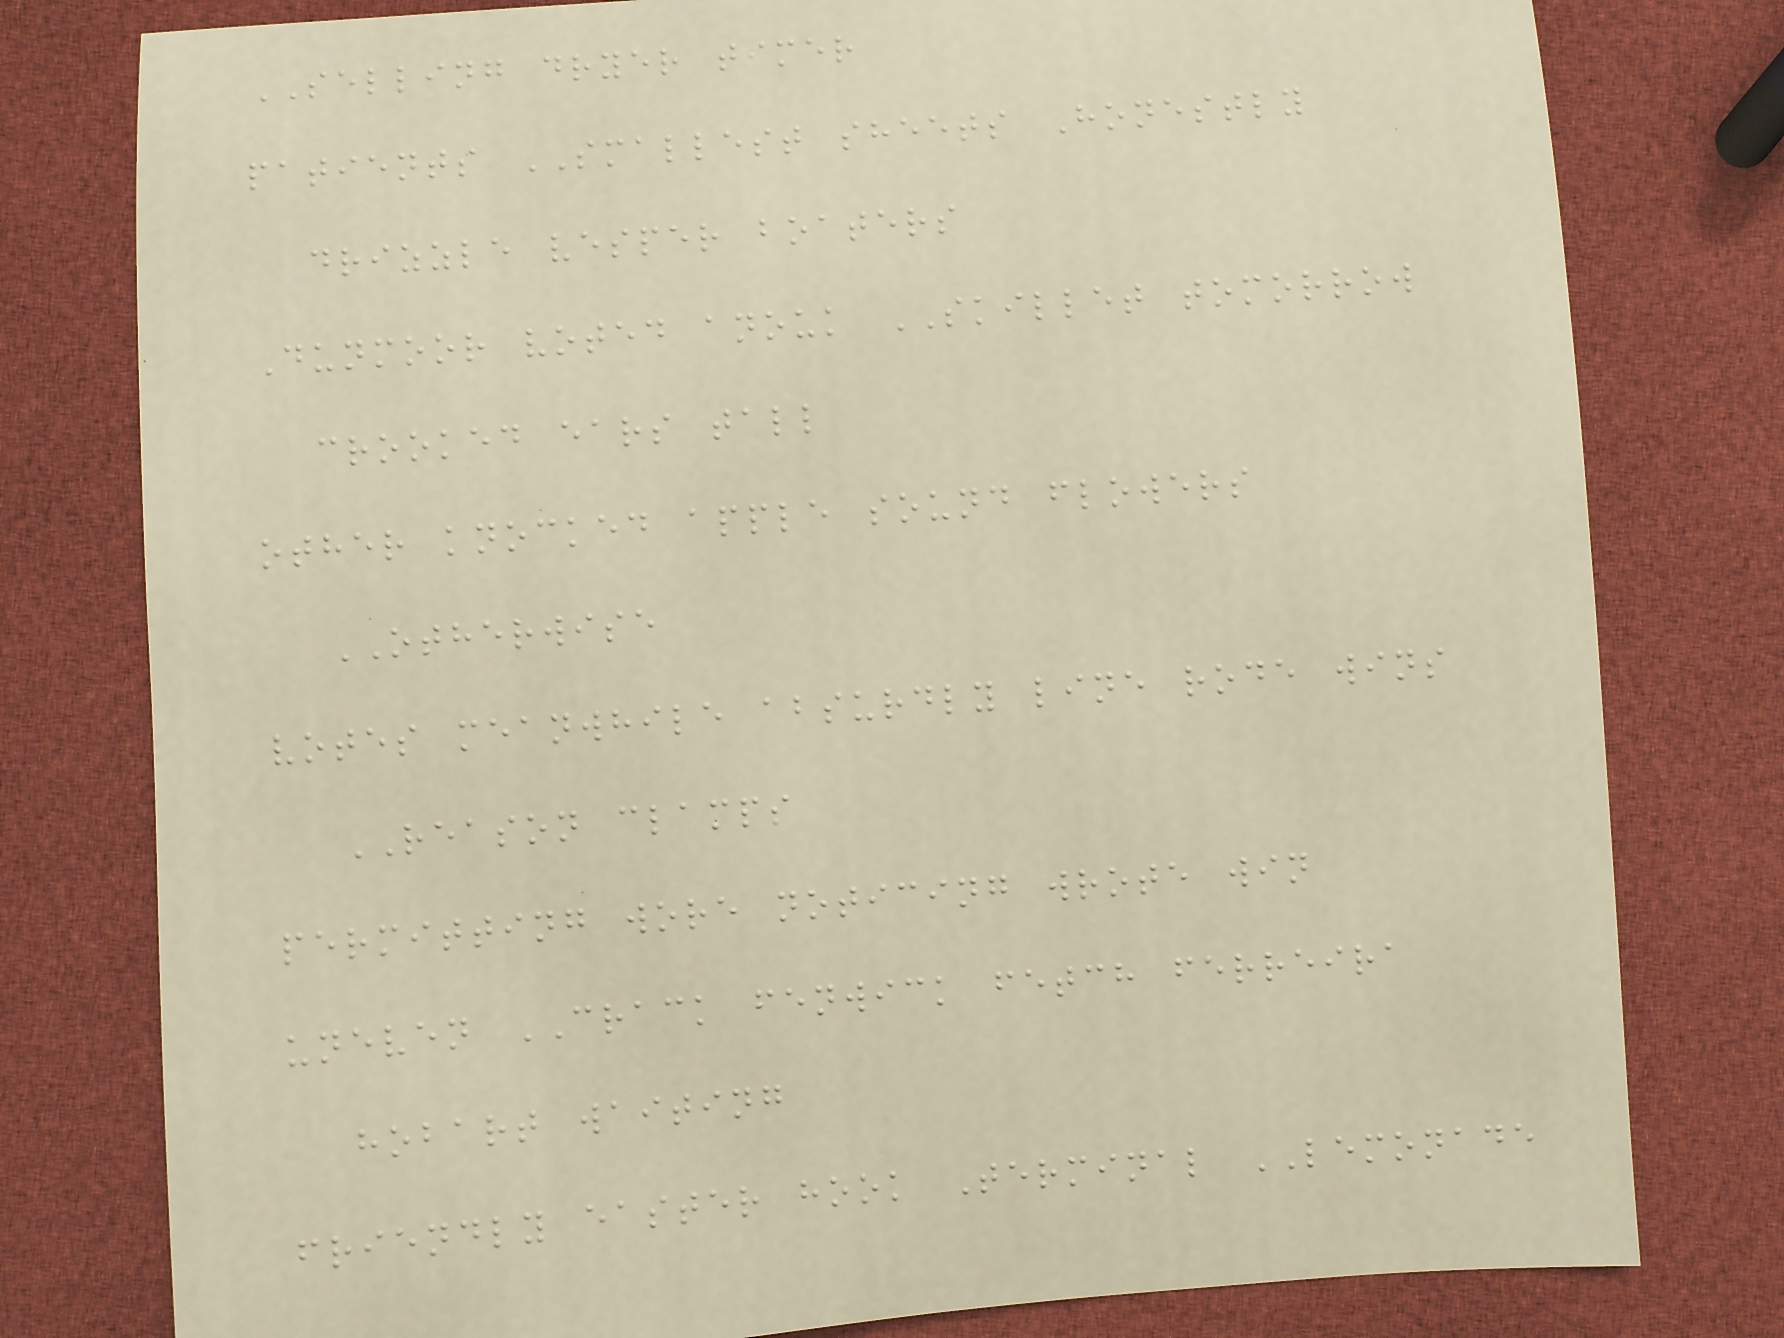SELLING dryer timer
patients SMALLEST sheets Honestly
drizzle vesper boaters
Dunmoor voted anouk SKILLET tomorrow
crooked ears tall
other knocked apple sound flowers
OTHERWISE
votes meanwhile absurdly line rode wins
REASON clamps
permitting wore noticing wrote win
uneven CRACK fenwick fetch ferreira
hobart waiting
friendly easter hook Terminal LEMONADE
